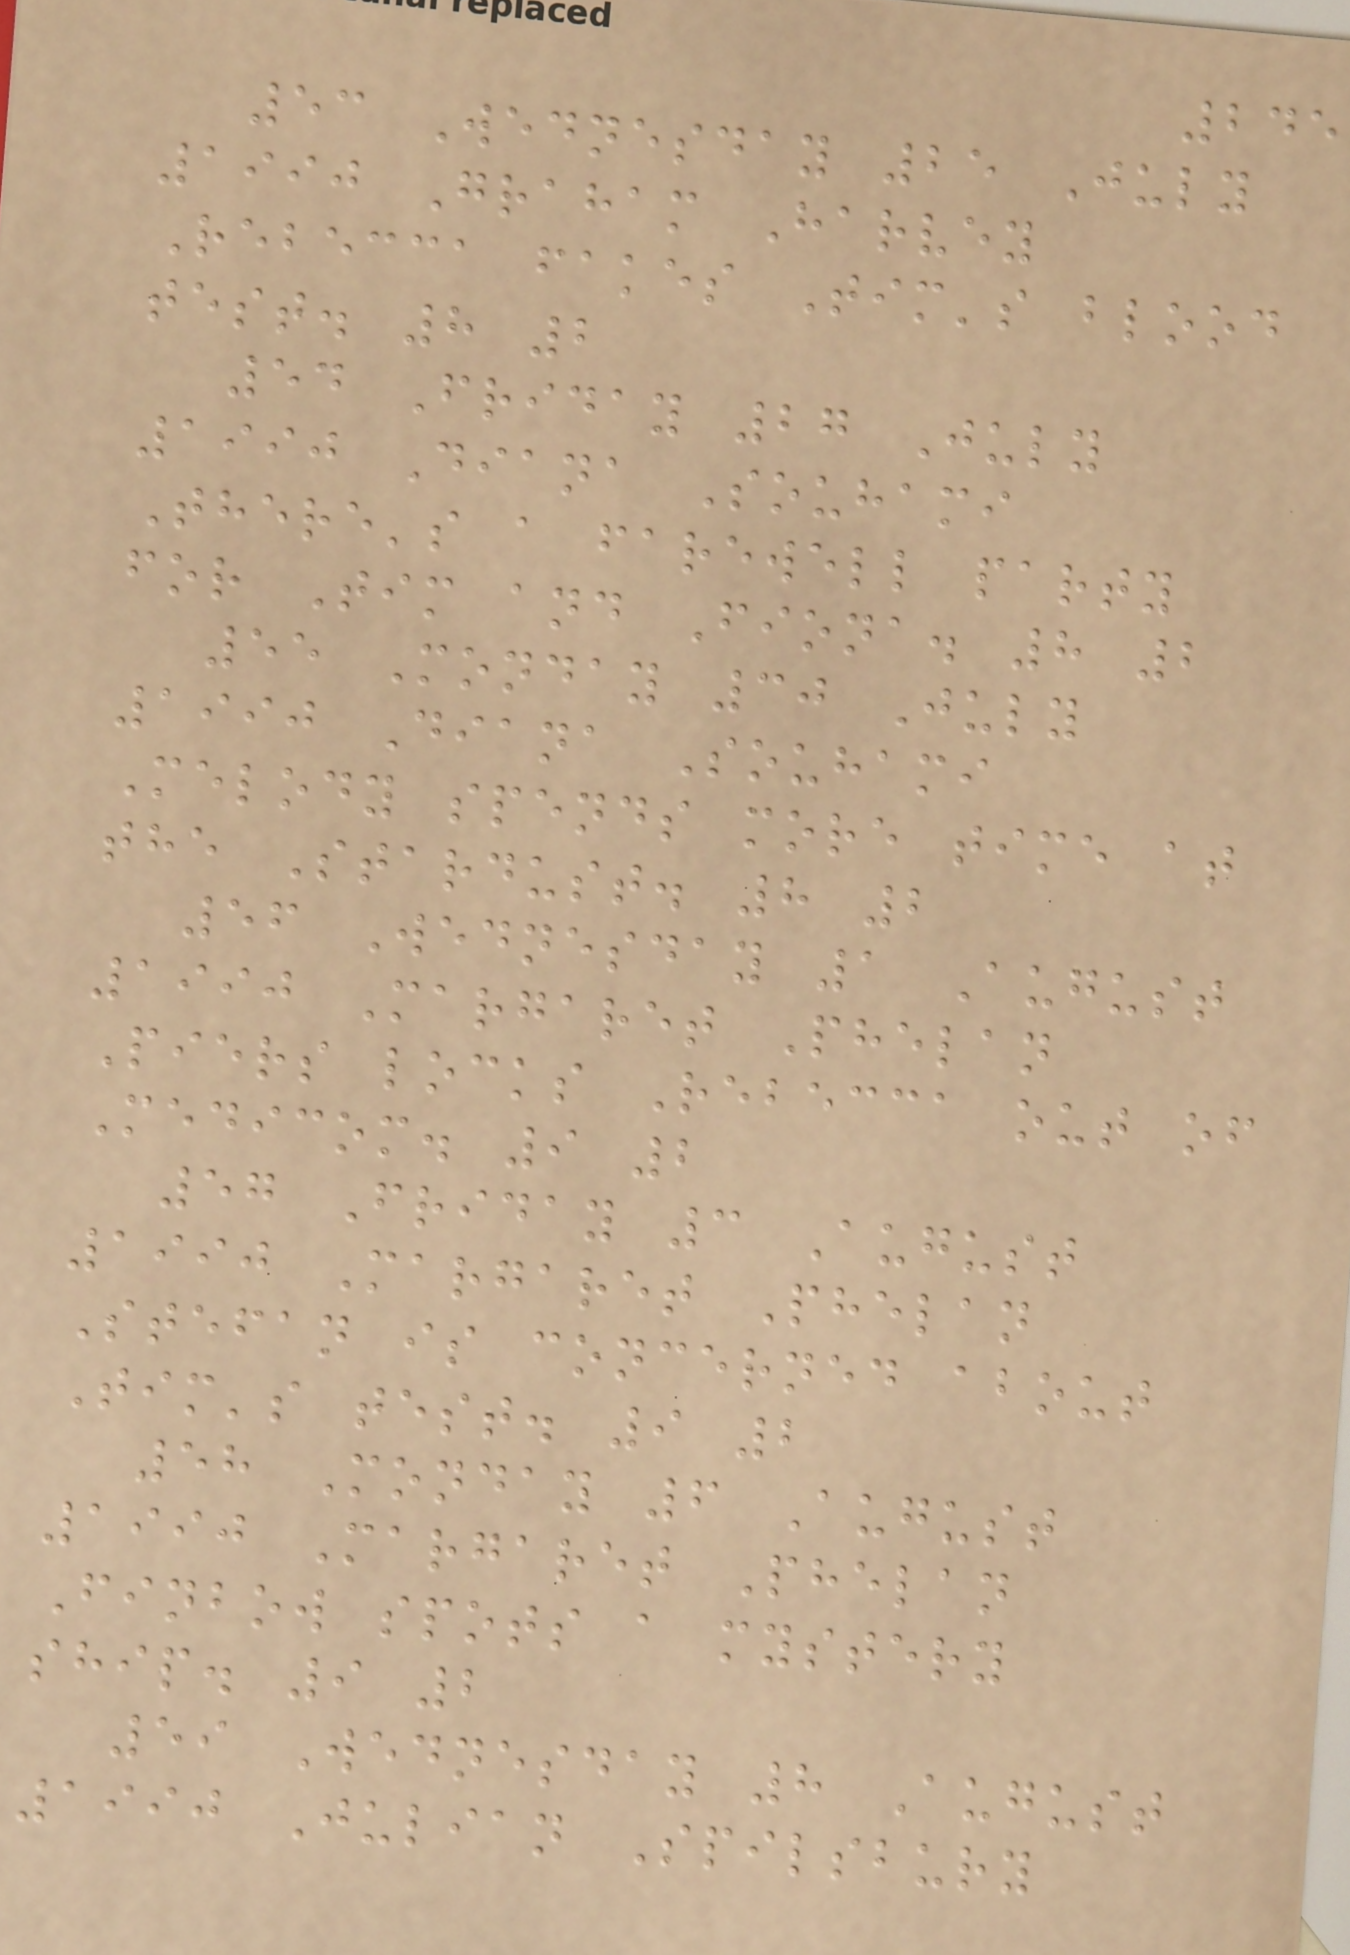245
53 Wednesday 25 July
1990 Graham Harvey
Rebecca fakes Tim's blood
test. 8 2
54 Friday 27 July
1990 Diana Souhami
There's a farewell party
for Tim and Fiona. 8 2
55 Monday 30 July
1990 Diana Souhami
Melody spends more time at
the Stardust. 8 2
56 Wednesday 1 August
1990 Margaret Phelan
Piers locks Rebecca out of
Medicom. 9 2
57 Friday 3 August
1990 Margaret Phelan
Stefan is concerned about
Tim's test. 9 2
58 Monday 6 August
1990 Margaret Phelan
Finbow spots a mystery
ship. 9 2
59 Wednesday 8 August
1990 Julian Spilsbury
